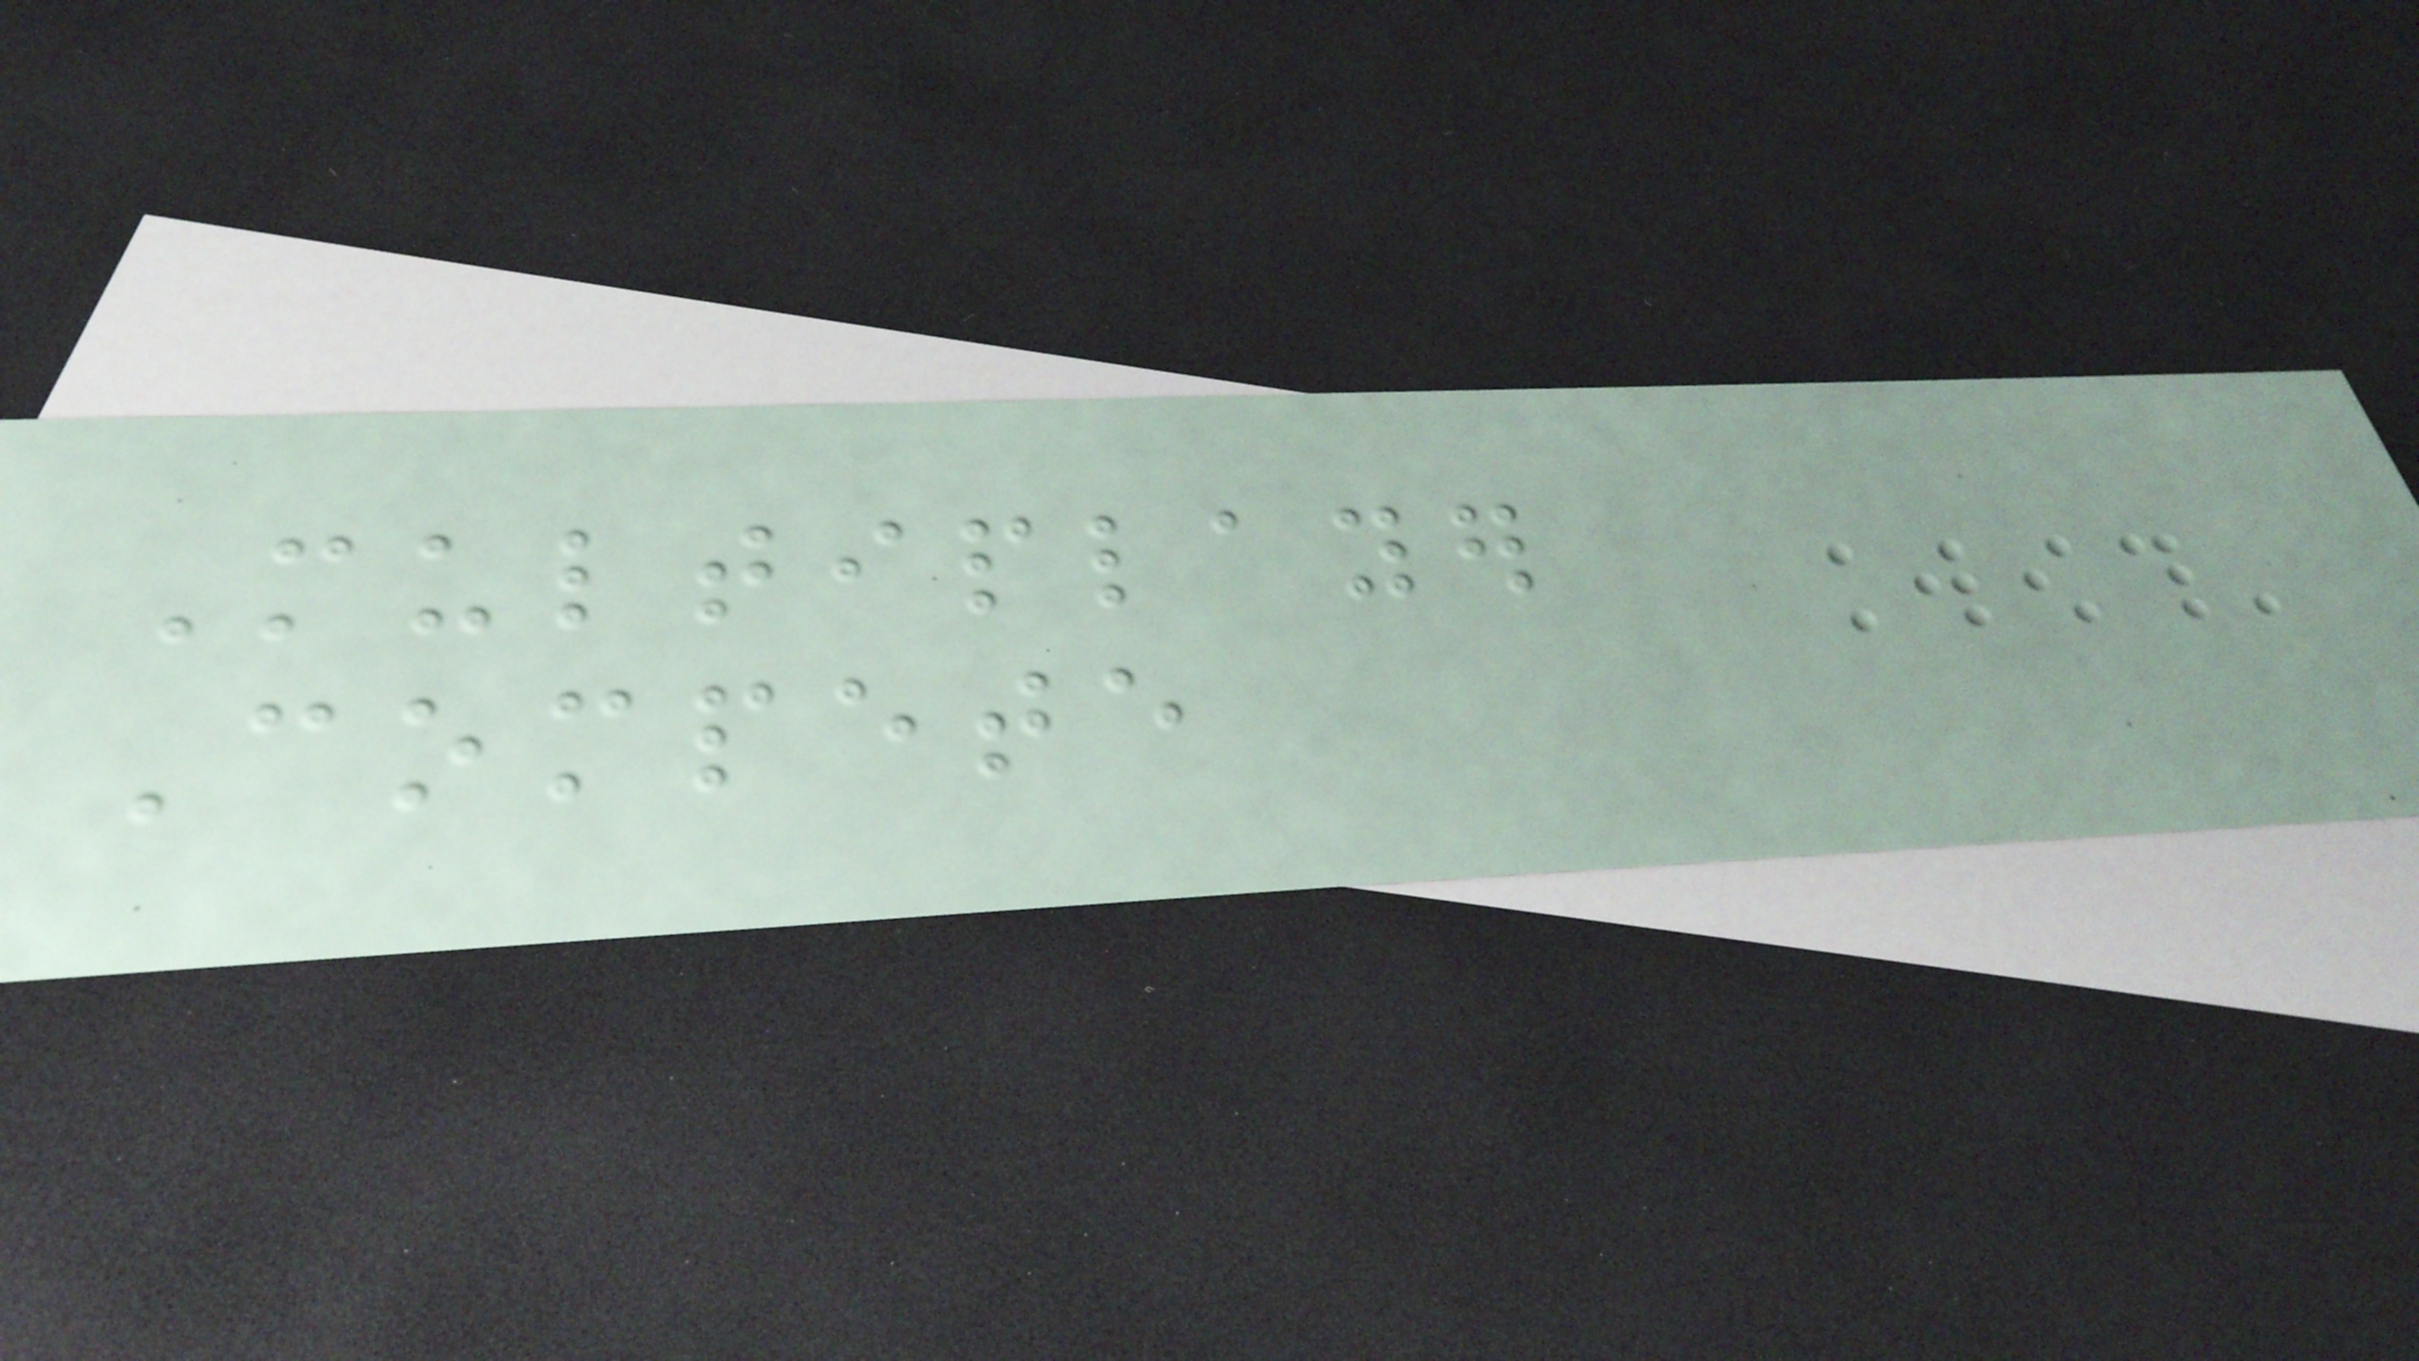Multiplayer
Compete
